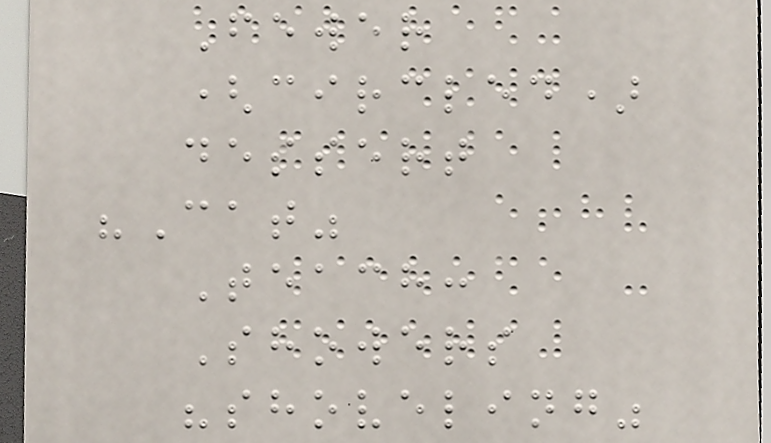Fewer
(circled)
dessert
"Cat"
Teach:
Showers
"shoveling"
